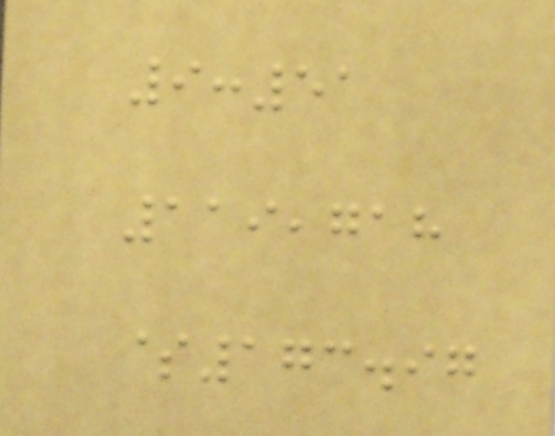9:51
119,718
$173.97
